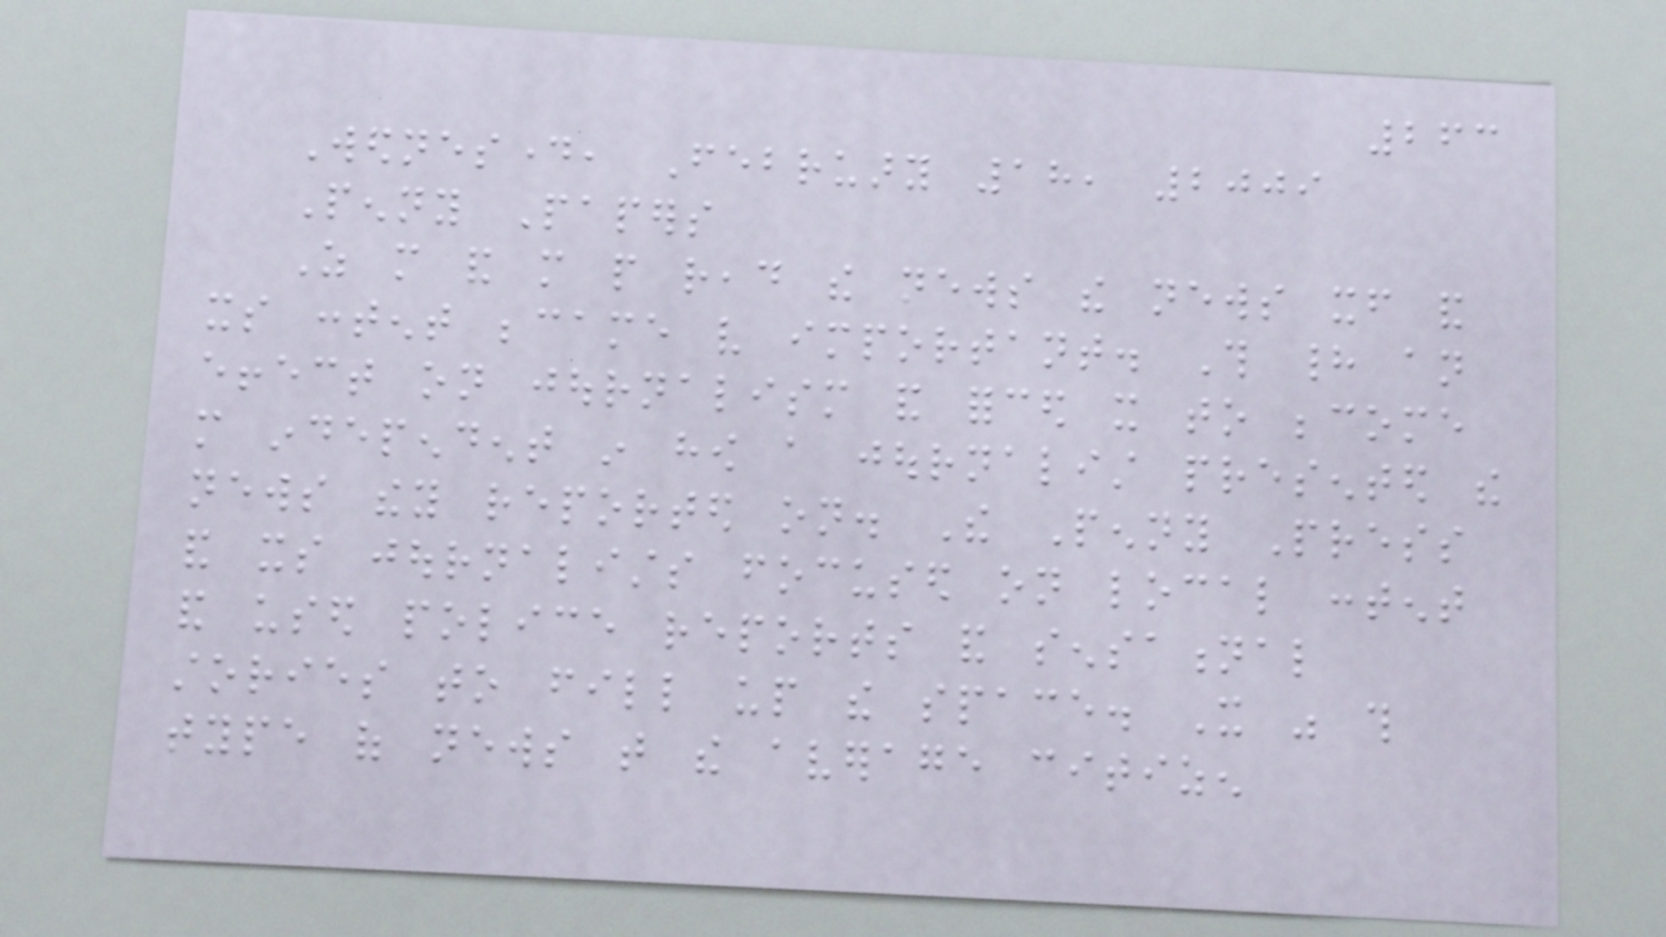263
Wednesday, February 18, 2009
Penny Papers
As more and more people read the news the news itself and
its content became very important. This had an
effect on journalism and forced it to become
more independent in how a journalist presented the
news they reported on. The Penny Press
and its journalists focused on local content
and used police reports and sensational
stories to fill up the space. It was this
type of news that the average citizen
